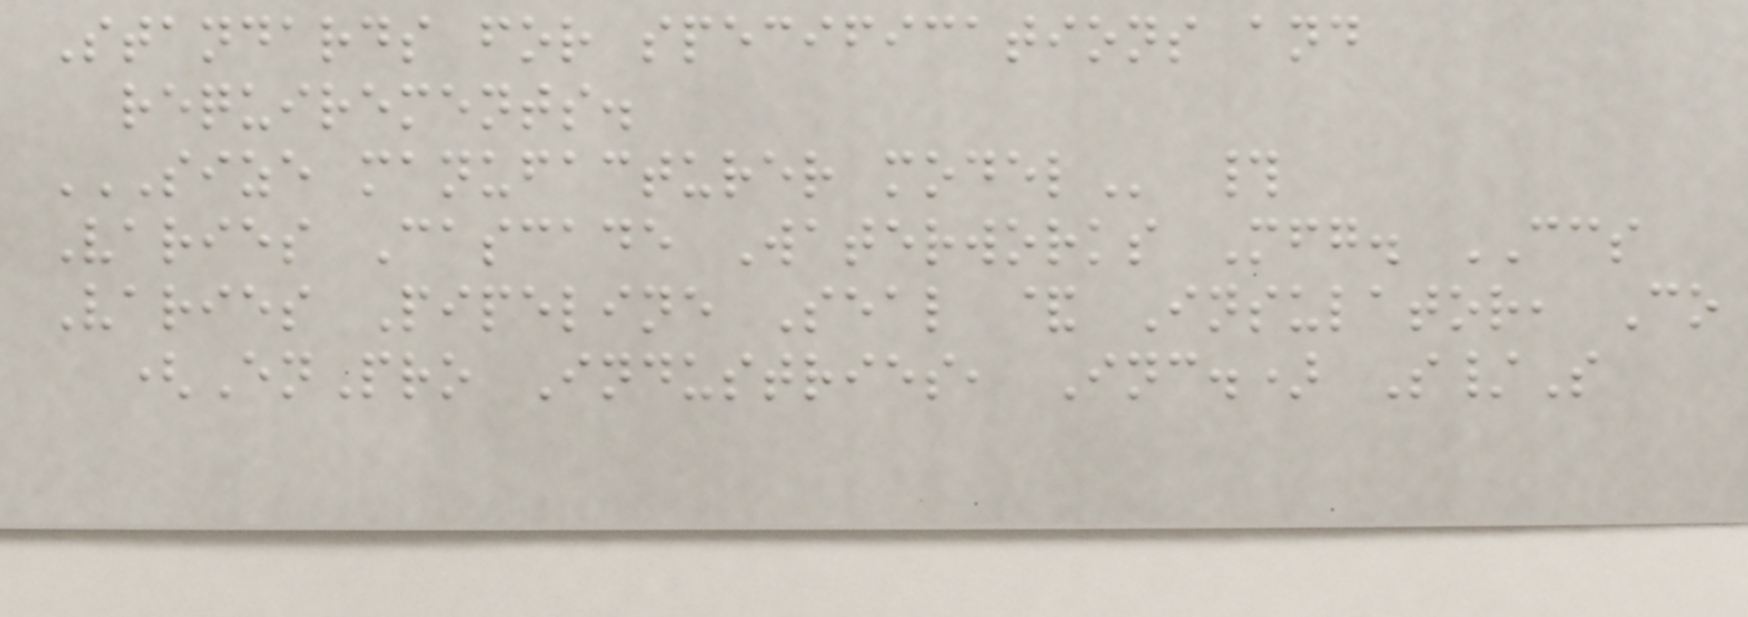Standards for specifications and
requirements.
SIZE MANUFACTURER MODEL #
Varies Cascade Waterworks Mfg. CCS
Varies Pipeline Seal & Insulator, Co
(EnPro Industries, Inc.) S/S
